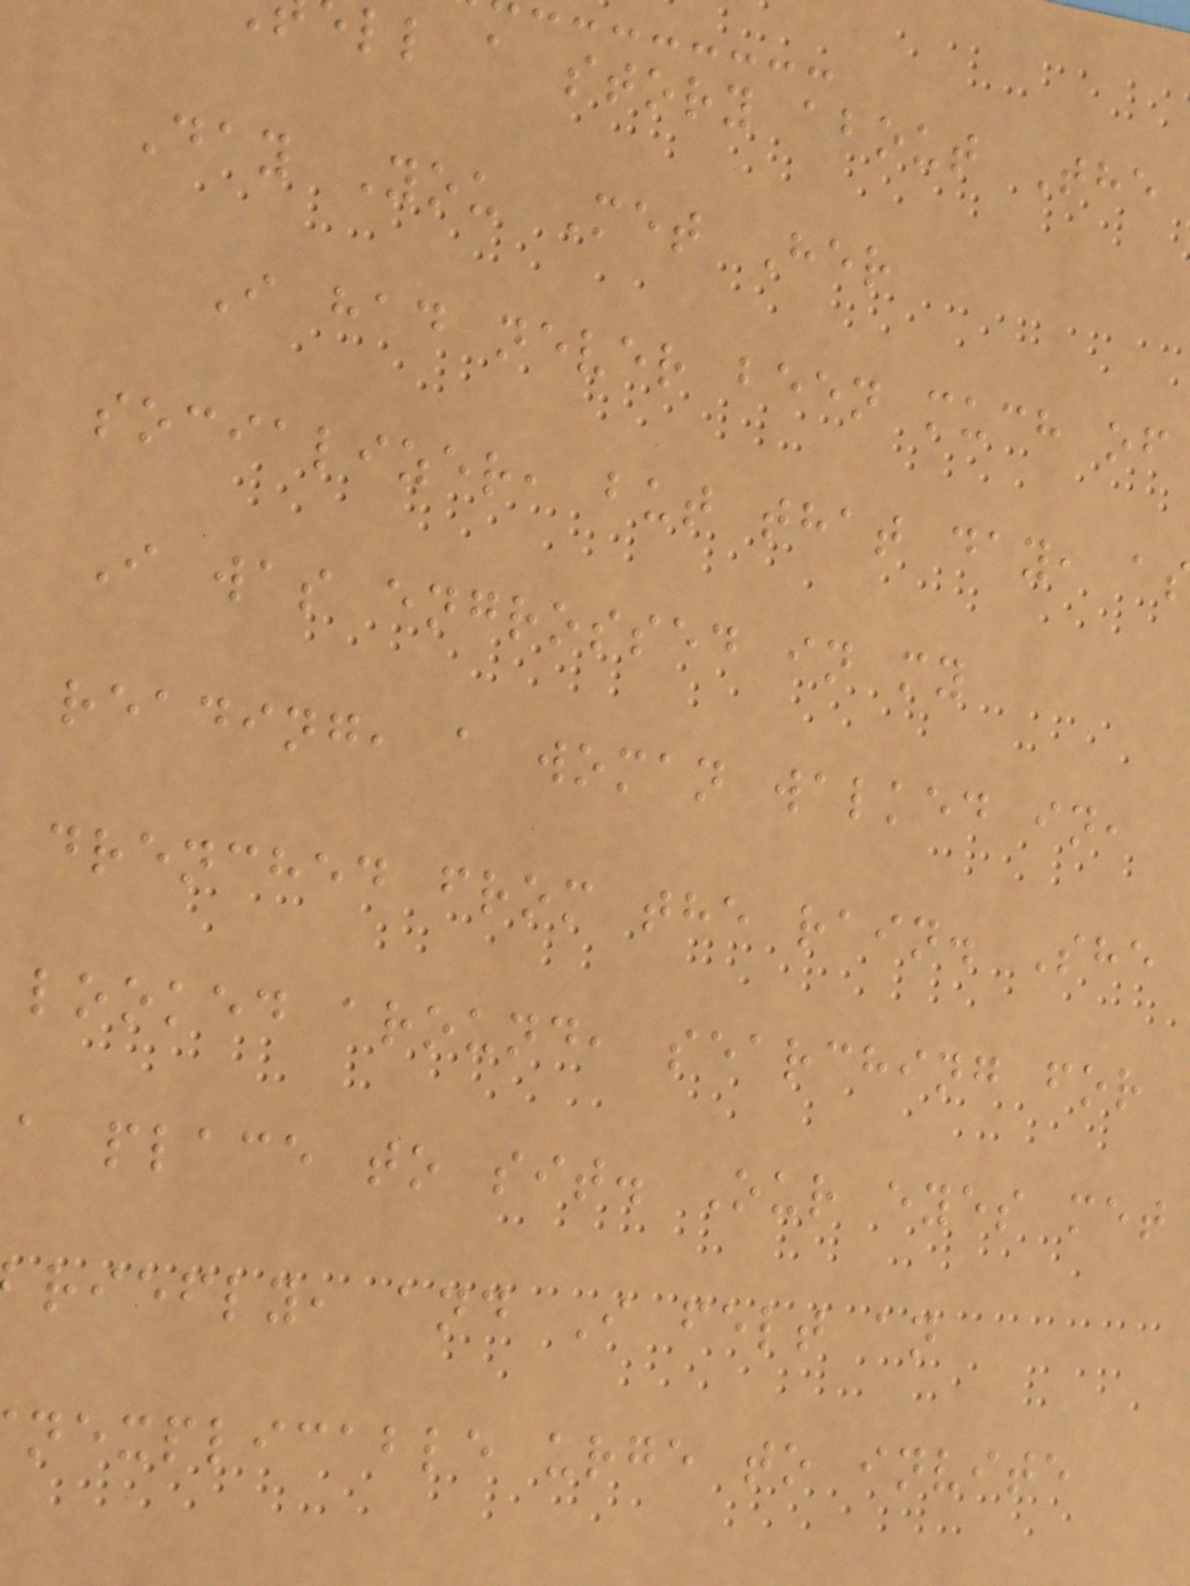ll a story about The
Day You Met Her
I had never been much of
socializer, but that day, a
I was engrossed in my
reading, a woman walked in,
drenched from the rain. She
looked around, searching for
a place to sit. Our eyes met
riefly, and I felt an
nexplicable urge to invite
